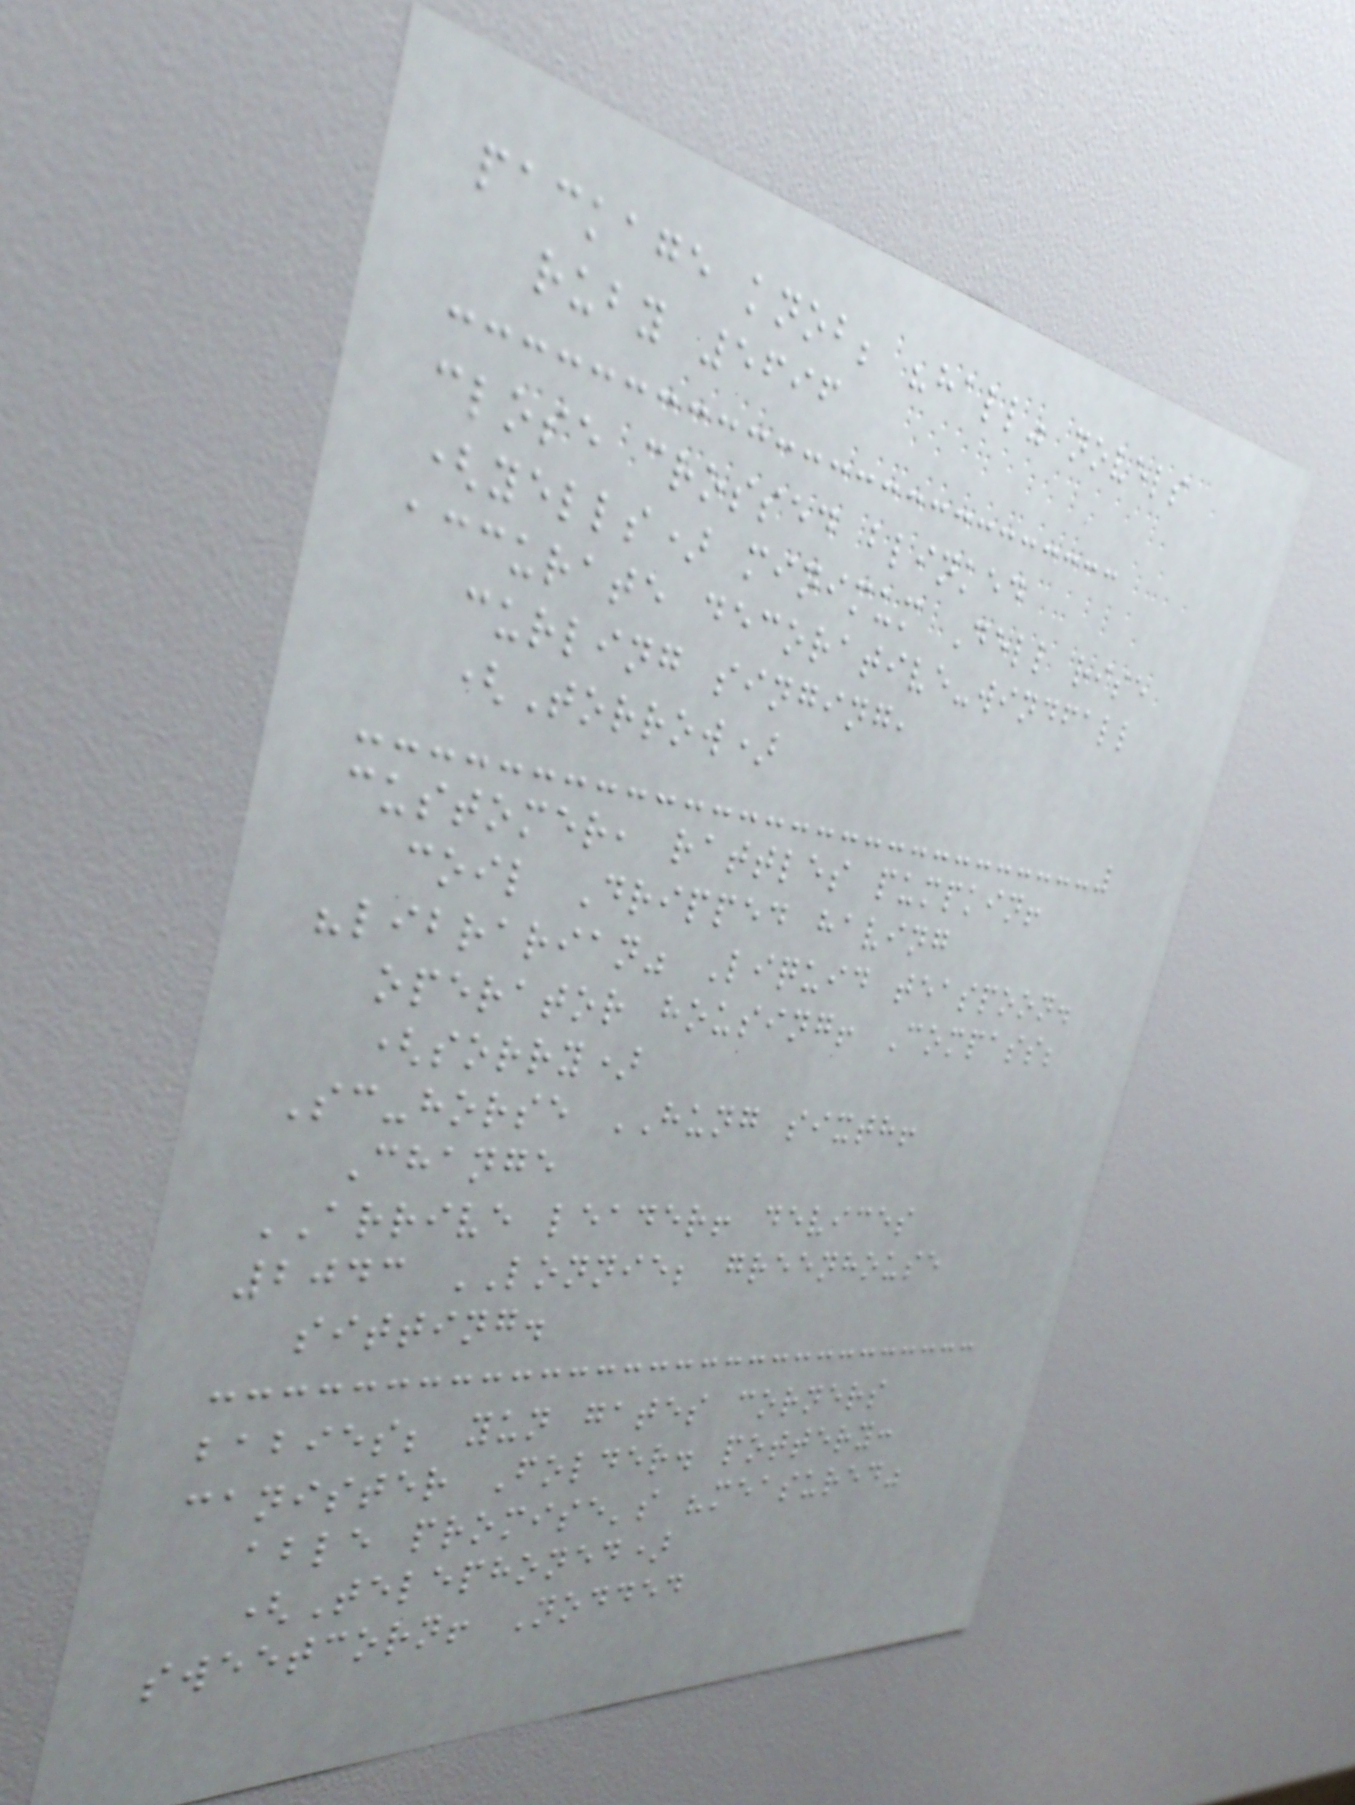package knob; "hall" novels
ruby 5696
close crossed blinked
(yells) minimum Dell rise
accurate decorative-windfall
curling singing,
(Torrow)
customer, rattles pumpkin!
coil Dripped having
"librarian" Liquid teaspoon.
operator housing! Compass;
(sorry)
Sc-horse HUNG sixth!
Change
ARRIVE leader! devices
2043 LONNIE; greenhouse
sitting.
babies; yun gates corners
canister Folder. pottery:
able promise's "measured"
(Telephoned)
sweetcorn! Nodded
